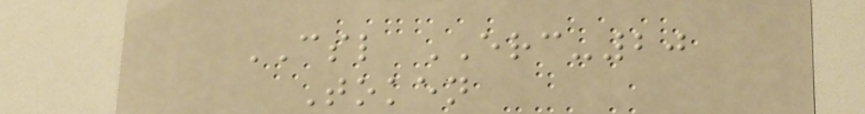CSL ERC-20
Token
